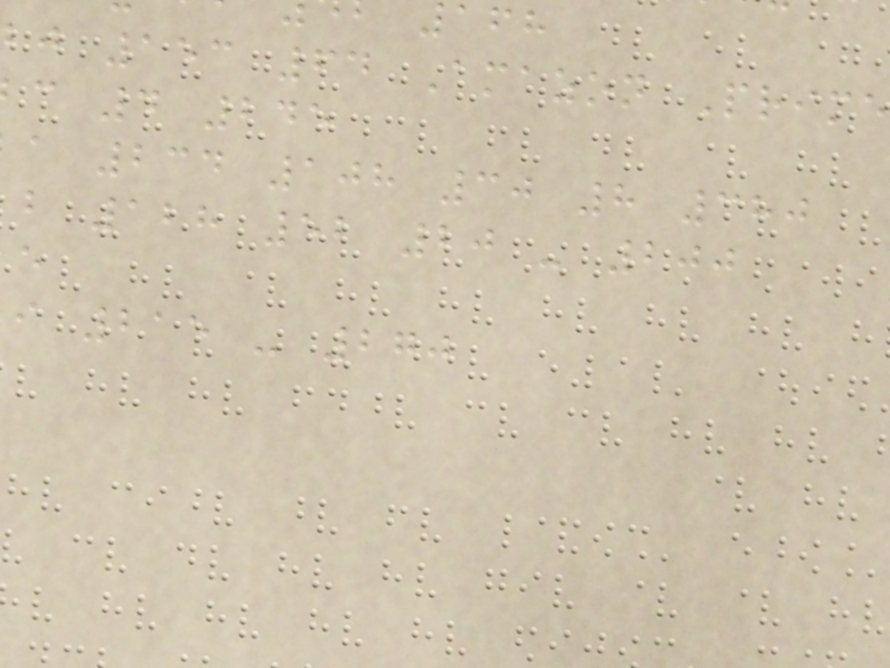bj 153 64 Amazon Prime
c 4 245
a 234 108 30 8 380
b 128 52 20 - 200
i 215 - 270
